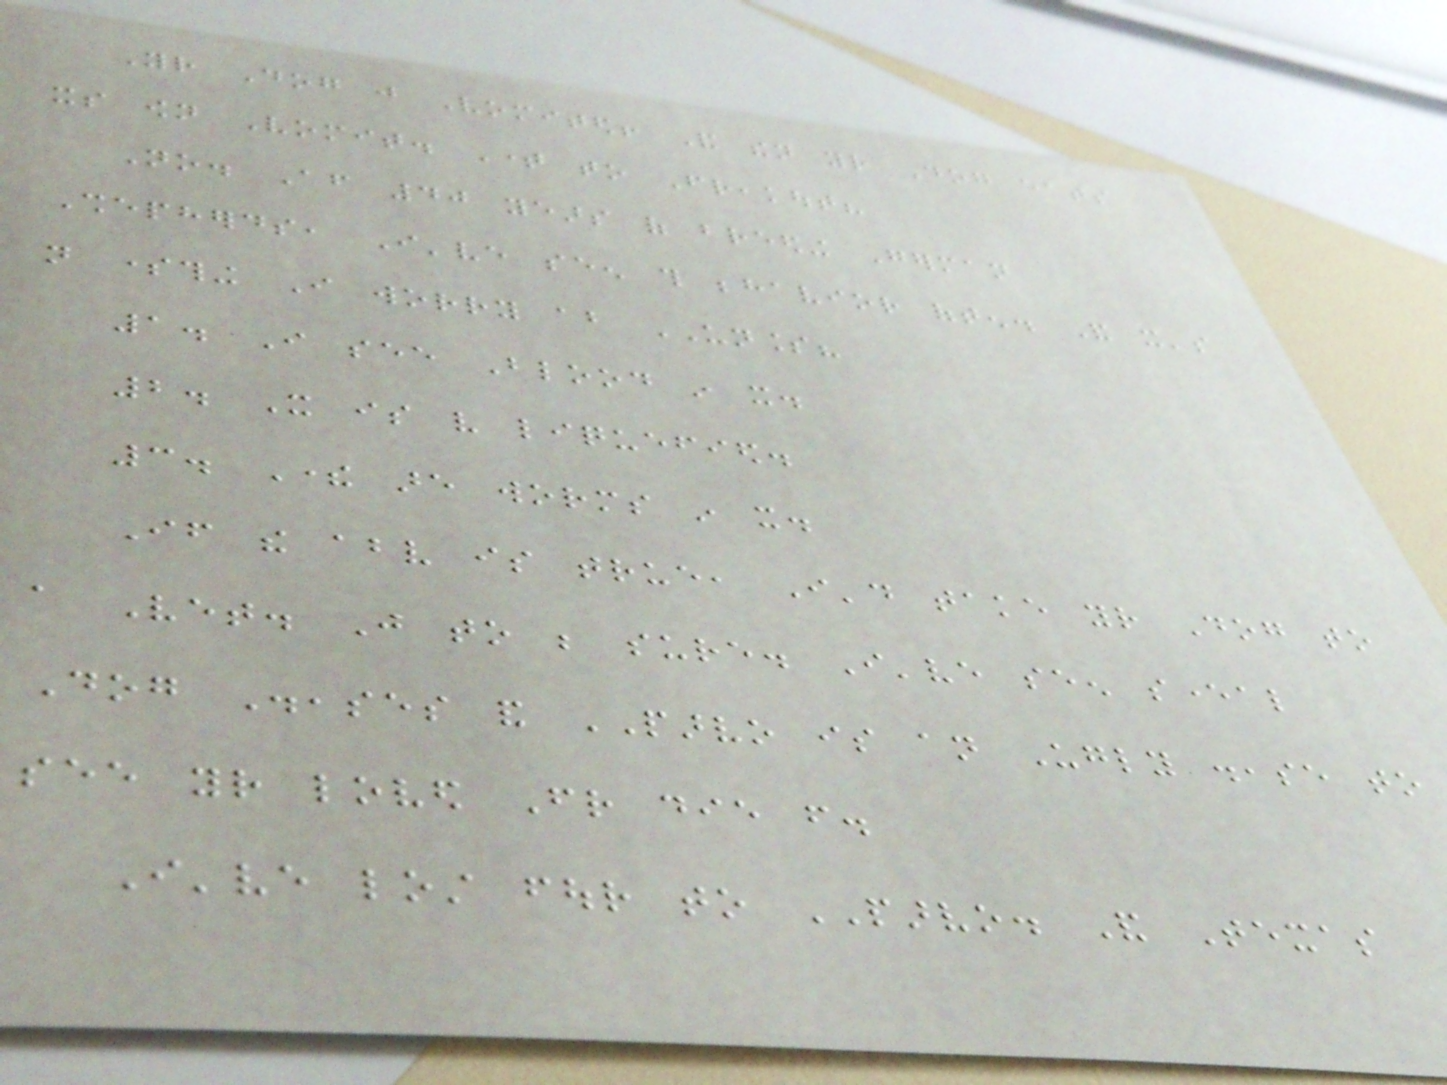Your Dog just Vomited! And then your Dog eats
its own Vomit. Time to Freakout?
No. After 40 years of breeding German
Shepherds, I've seen this behavior often. And it's
not something I worry about UNLESS?
1. I see Blood in it.
2. It is very liquefied.
3. There are worms in it.
If the above is true, I'd take your Dog to
a Vet. Just to be sure. I've seen several
Dog Diseases and PARVO is an Ugly disease to
see your loved Friend die from.
I've lost four to PARVO. And Texas
